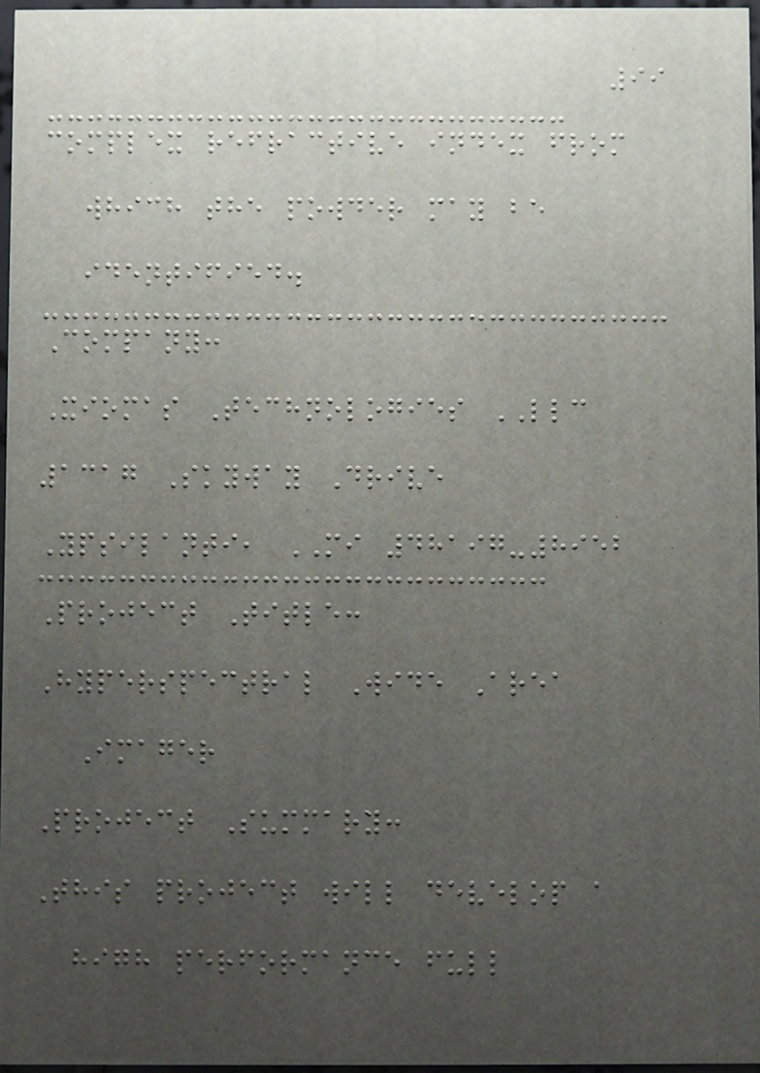99
complex refractive index from
which the powder may be
identified.
Company:
Xiomas Technologies LLC
1317 Skyway Drive
Ypsilanti, MI 48197-8952
Project Title:
Hyperspectral Wide Area
Imager
Project Summary:
This project will develop a
high performance full
